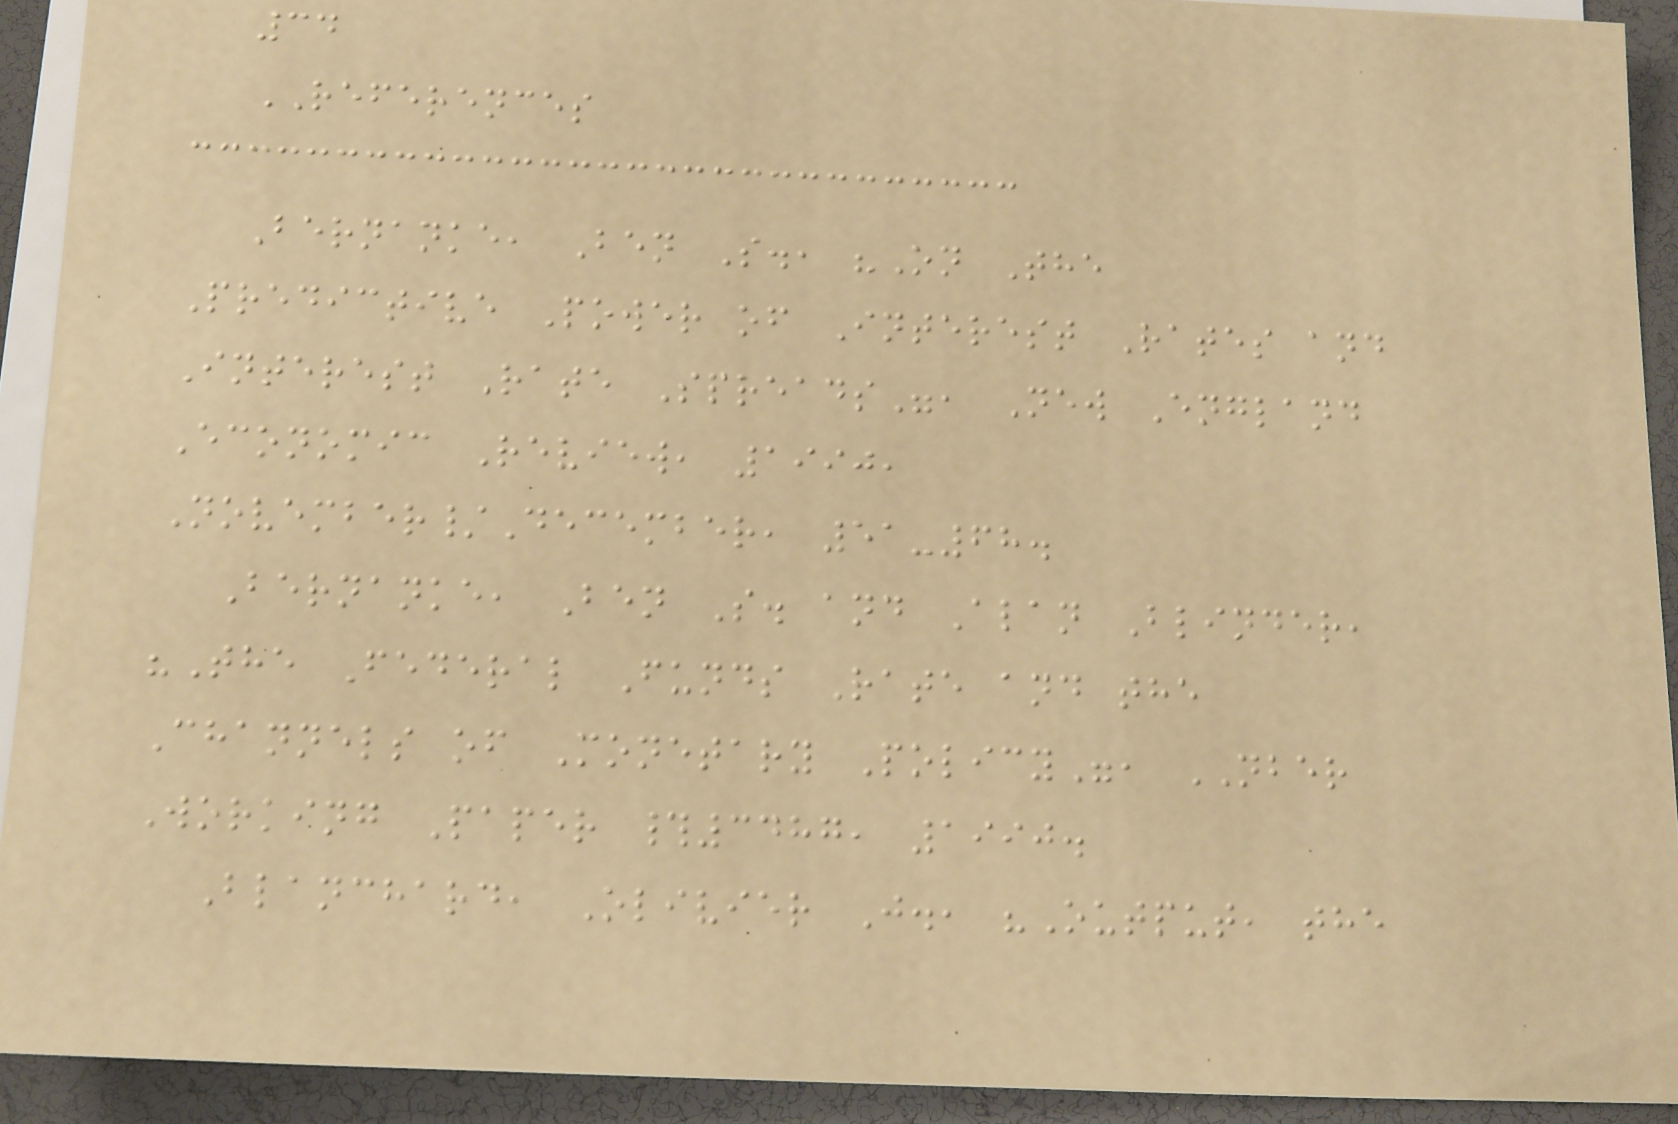34
REFERENCES
Bernanke, Ben S., "On The
Predictive Power of Interest Rates and
Interest Rate Spreads", New England
Economic Review, 1990,
November/December, 51-68.
Bernanke, Ben S. and Alan Blinder,
"The Federal Funds Rate and the
Channels of Monetary Policy", NBER
Working Paper #3487, 1990.
Blanchard, Olivier J., "Output, the
